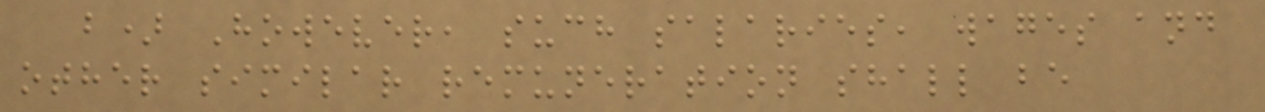b) However, such salaries, wages and
other similar remuneration shall be
